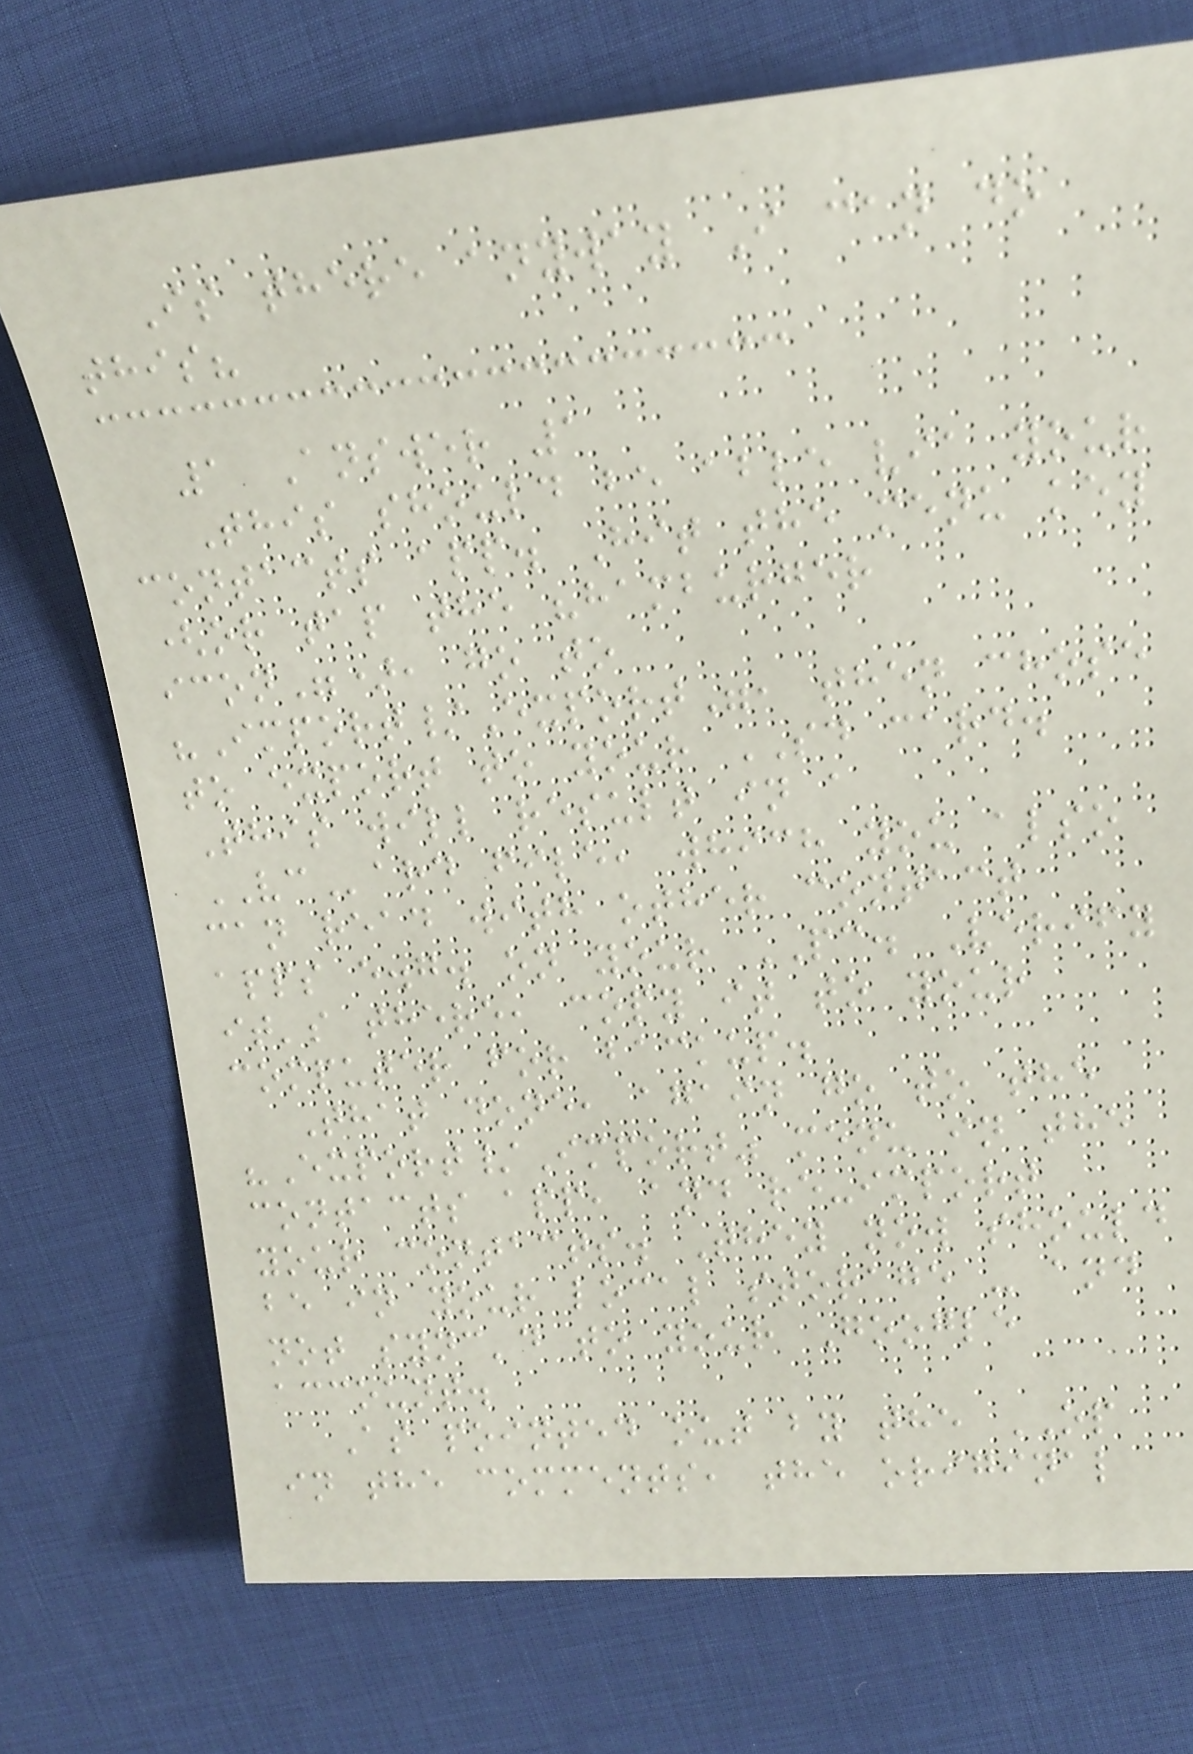Is there anyway I can do
this?
1 Answer 1
This should be able via your
contacts app. Hit the menu key
(or tap the "hamburger
icon"), go to
"Import/Export", then chose
to export to your SD card.
This will result in a
VCard file, which you also
can read with other contact
apps e.g. on your PC. Verify
it's there, copy it to your
computer for backup.
That done, again go to the
"Export/Import" menu in the
contacts app, and re-import
your contacts. They now should
be in your local storage - and
not sync'd to your Google
account.
As pointed out by the OP
in the comments, the original
